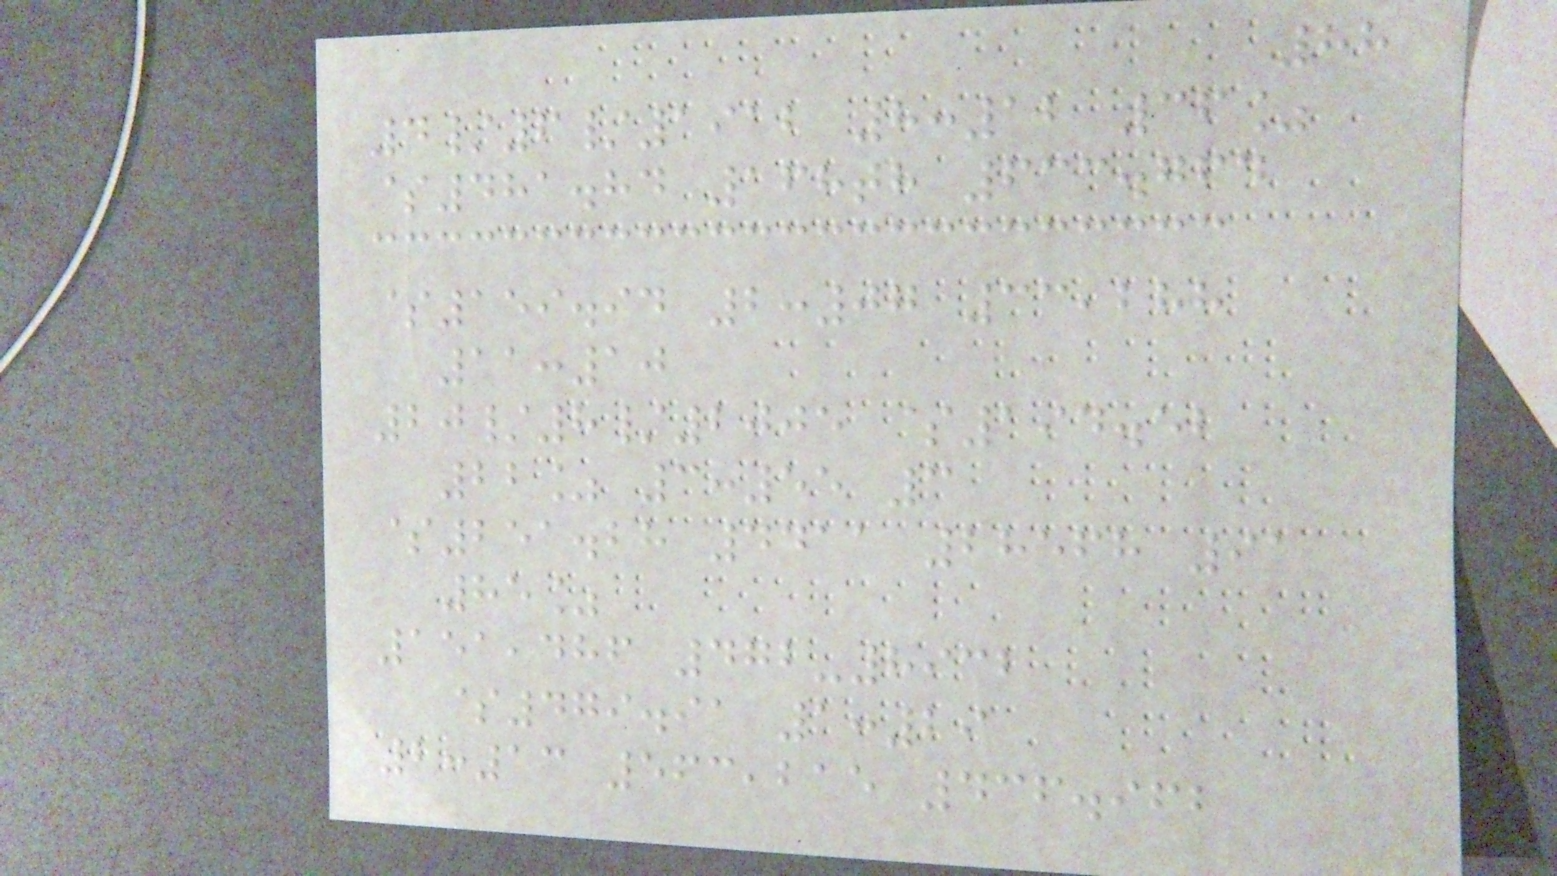88
4/6/1912 8:12 36%
$481.84 168th 633.764
$159.94 2:07 33,288
11:10
20/8/2005 $194.52
22% 3:55 3
$251.28 4411 28568 91
85%
151,486 472-8932
$479.91 1:29
2:13 563,215 436.962
